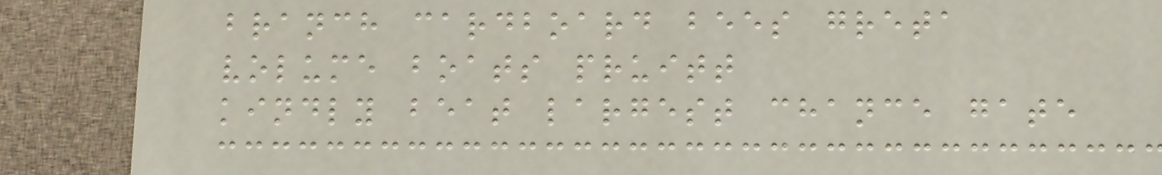branch cardboard bees greta
volume boats pruitt
kindly beat largest chance gate
